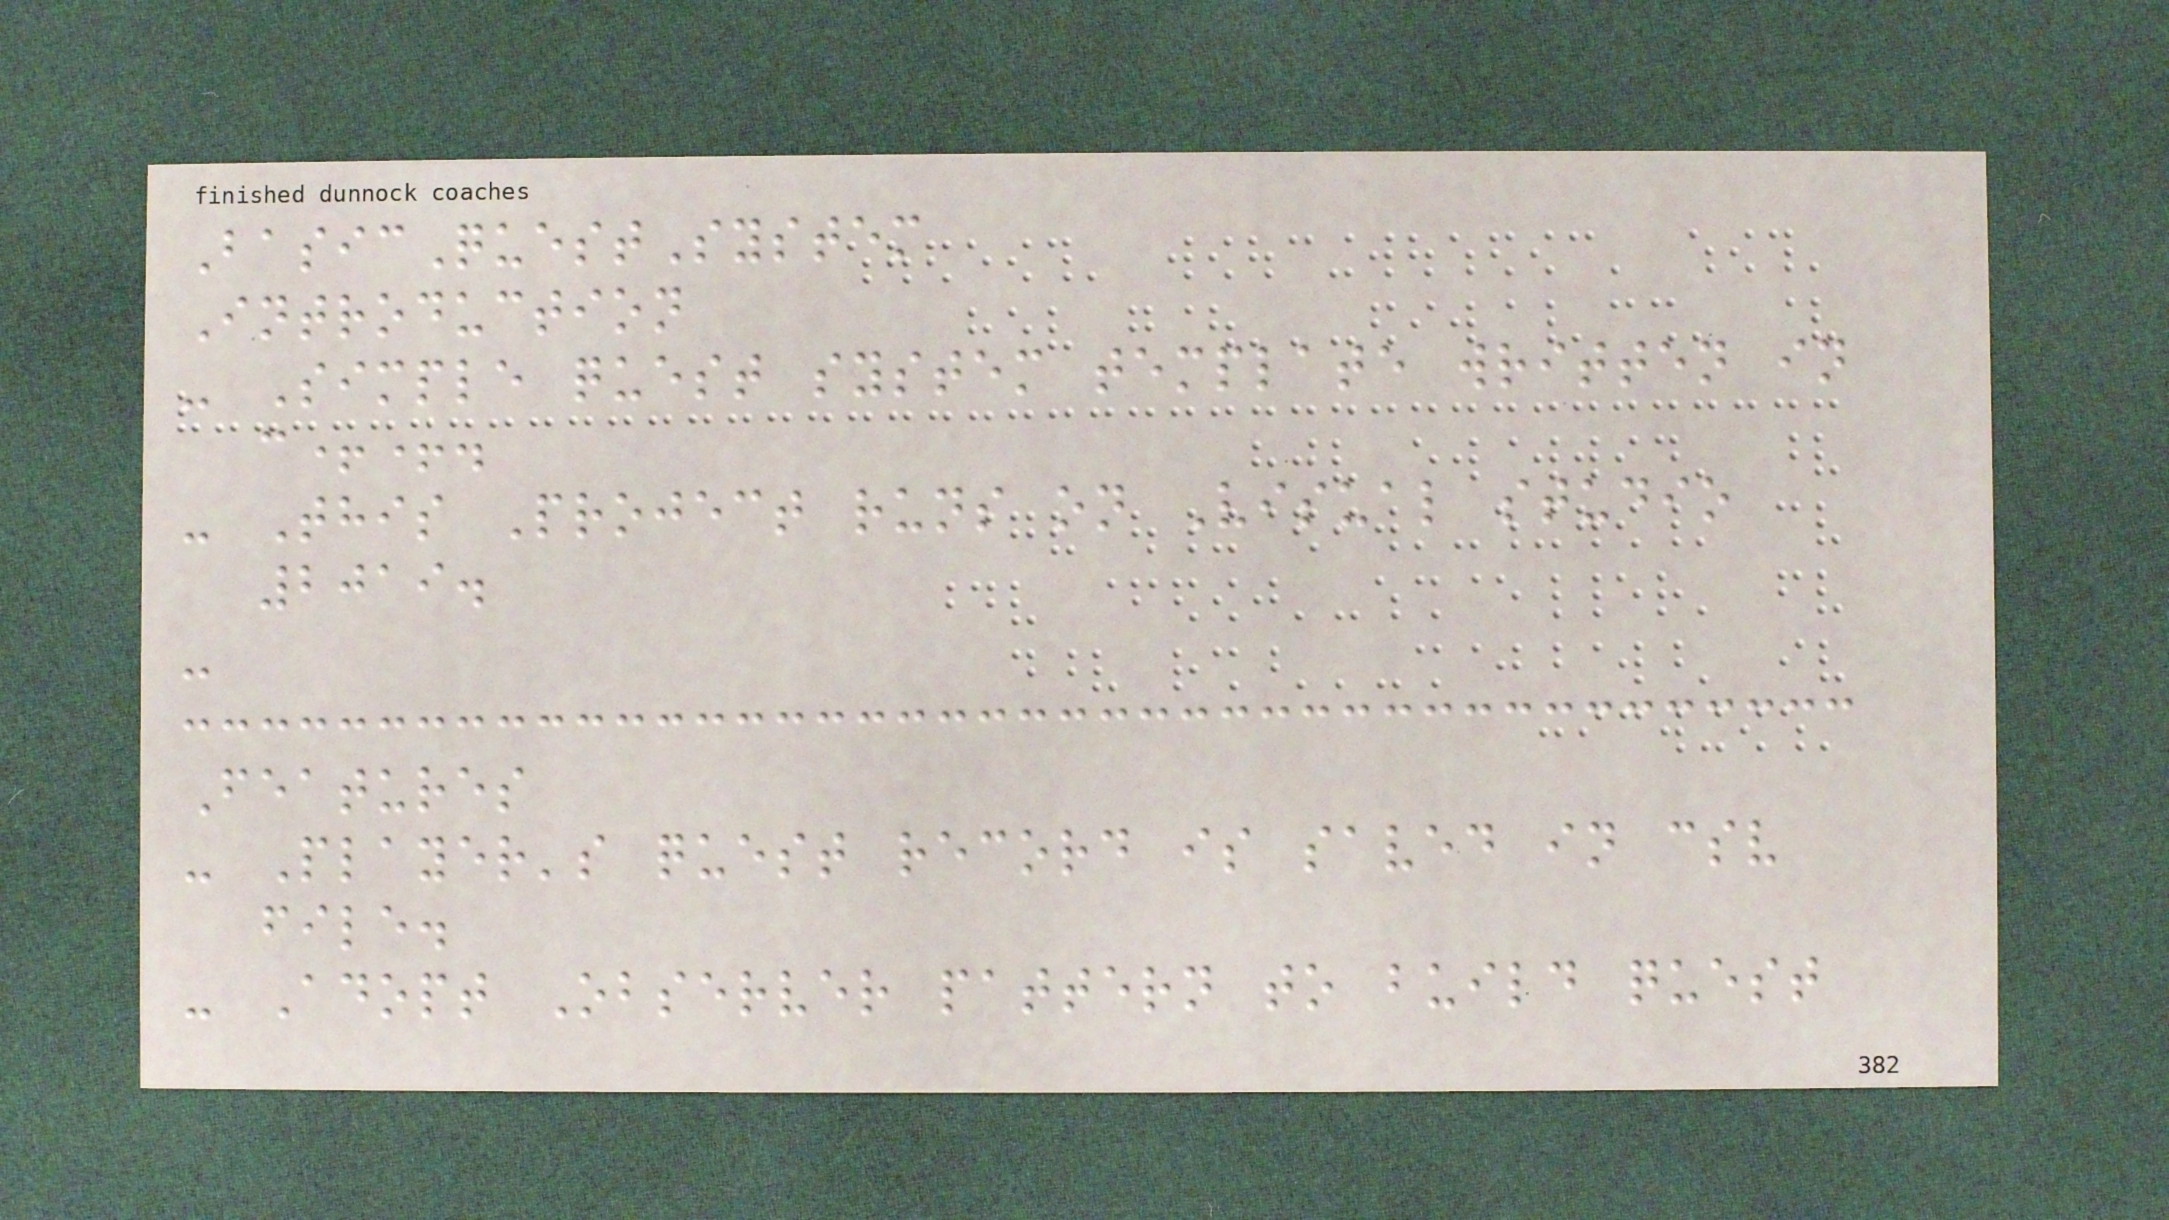BasicQuestSystem
Introduction
- Simple quest system template written in
c++.
- This Project runs on Visual studio
2019.
-
Features
- Player's quest record is saved in csv
file.
- Adopt Observer pattern to build quest
